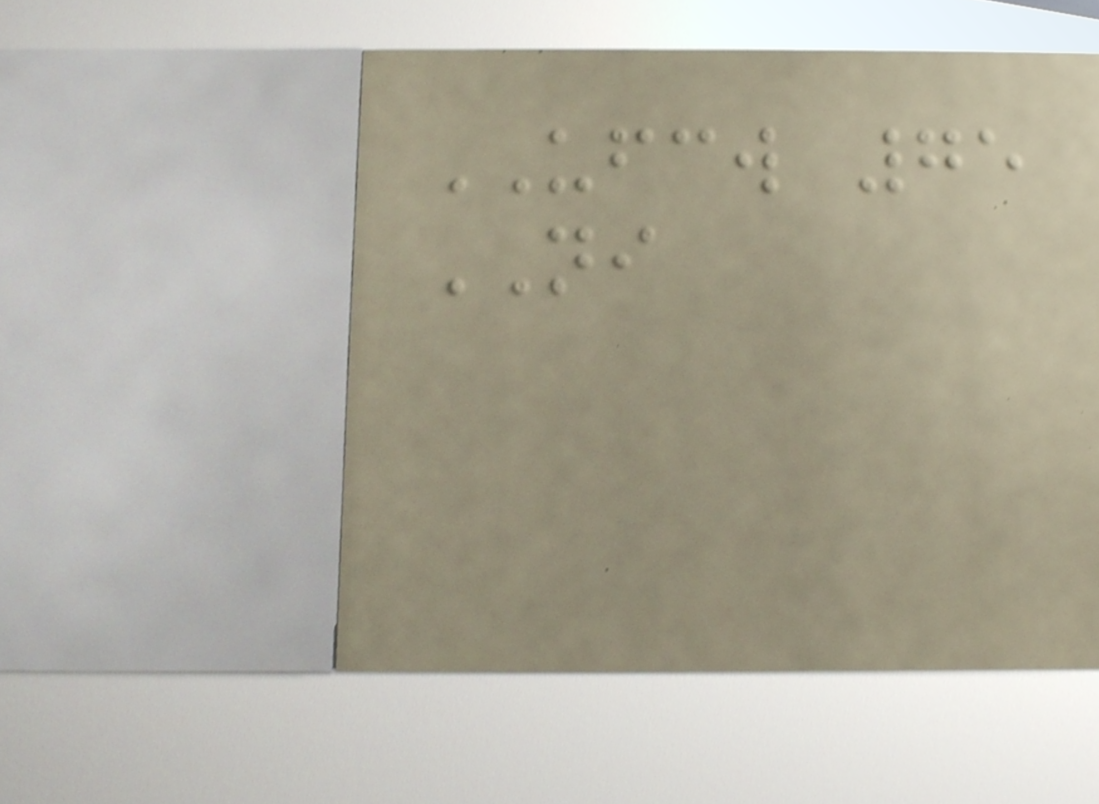UFCW 75
NI
